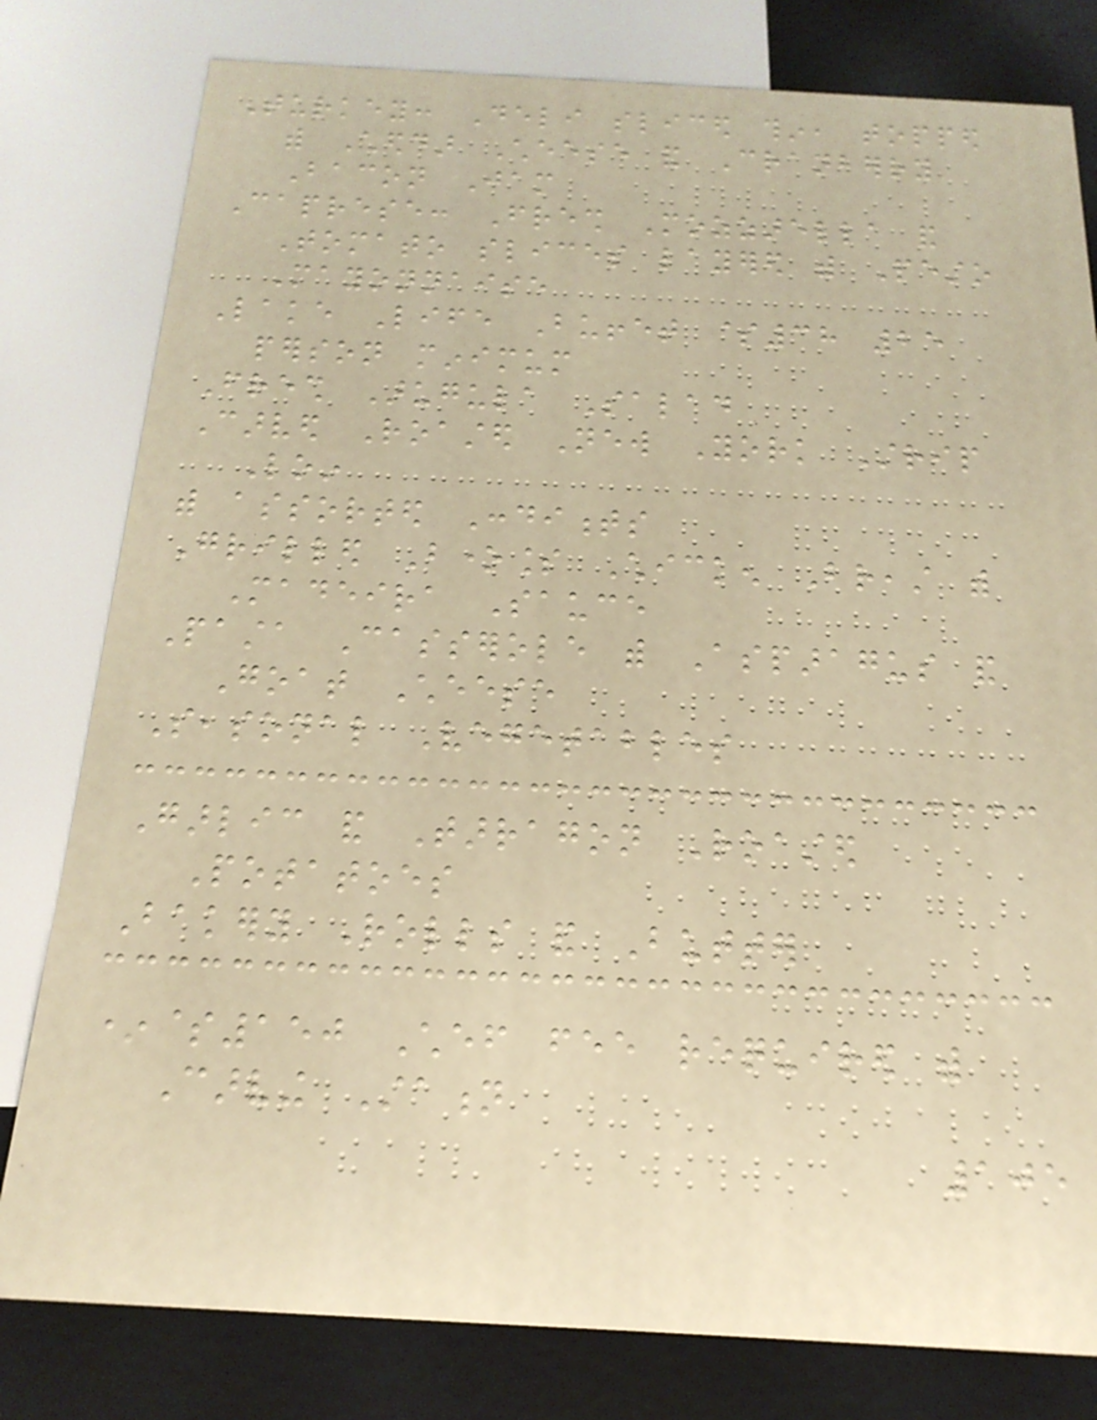Turkey: Deli sliced thin, topped
with Cheddar Cheese and Cranberry
Bacon Jam
Caprese: Fresh Mozzarella and
Tomato slices layered with Pesto
Mayonnaise
Lake Life Buffet $38 25
person minimum
Fresh Arugula Salad
Carved Roasted New York Strip
Loin
with assorted Condiments
Grilled Boneless Chicken Breast with
Madeira Sauce
Pasta Casserole with Asparagus and
Goat Cheese
Seasonal Vegetables
Garlic and Tarragon Roasted
Potatoes
Bakery Rolls and Butter
*$150 Chef fee required with
Carving Station
105
